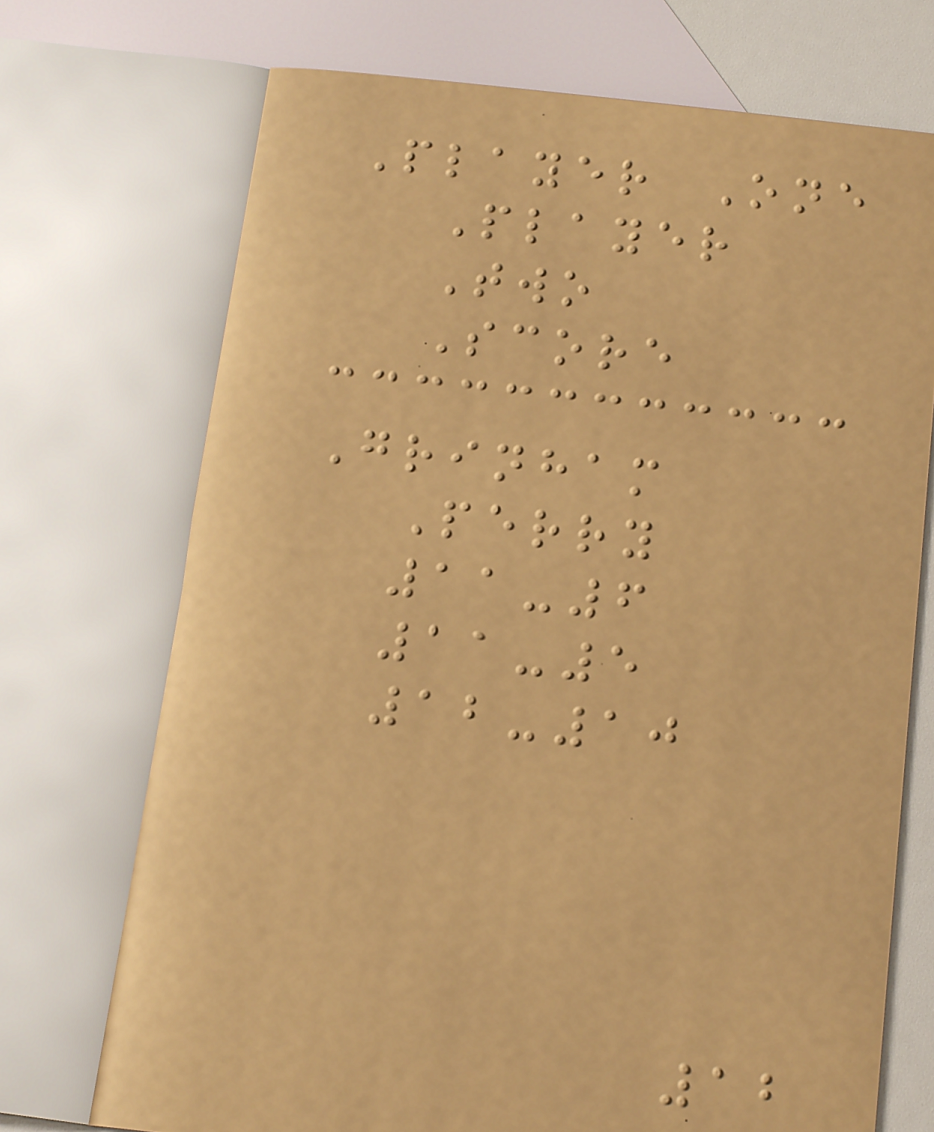Player One
Player
Two
Score
Grinham
Perry
11-6
11-5
12-10
12
